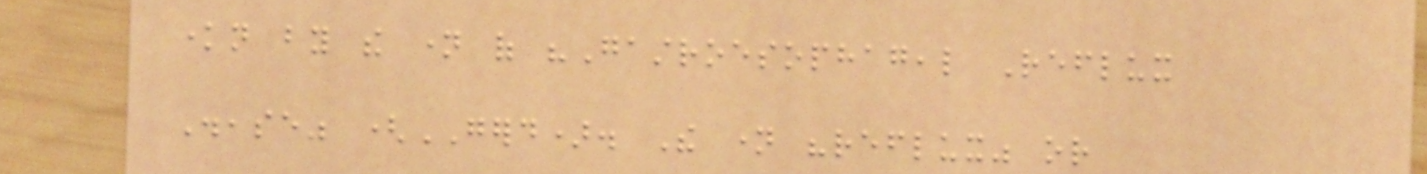known by the name of "Gastroesophageal Reflux
Disease" (GERD). The name "reflux" or
